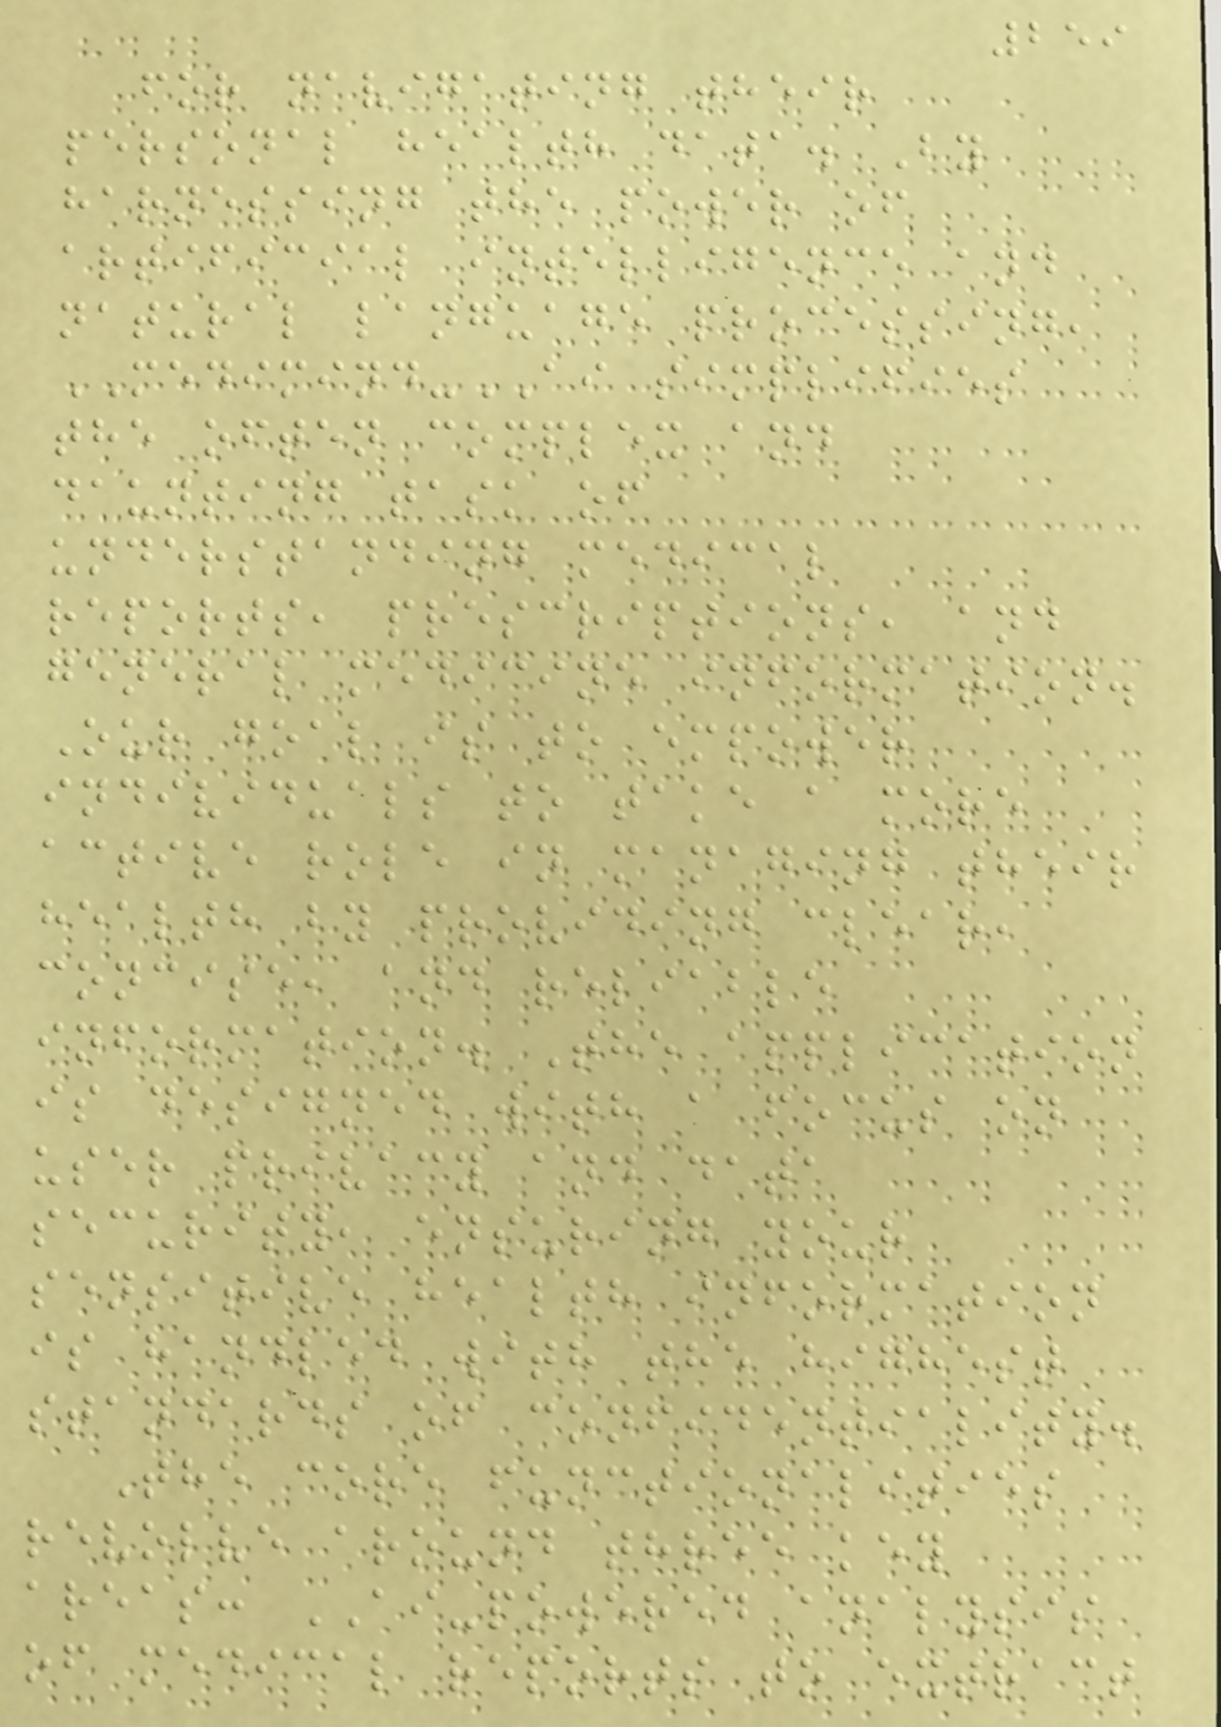259
for navigating their
personal health data. By
harnessing the power of
artificial intelligence and
natural language processing,
MEDIMIND-AI simplifies
the often complex and
daunting task of
understanding medical
reports, prescriptions, and
general medicine information.
Our goal is to empower
individuals to take a more
active role in managing their
health by providing clear,
concise, and reliable
information. The application
is designed with a focus on
user privacy and data
security, ensuring your
sensitive health information
is handled with the highest
standards of confidentiality.
The core functionalities
revolve around three key
areas: AI-powered analysis
of medical reports to extract
